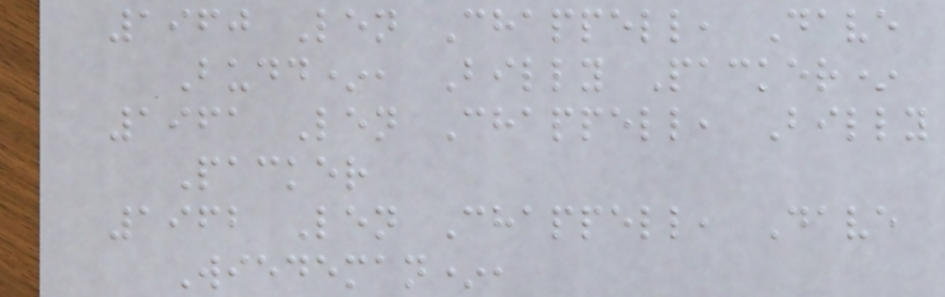1960 Len Chappell, Dave
Budd*, Billy Packer*
1961 Len Chappell, Billy
Packer
1962 Len Chappell, Dave
Wiedeman*,
